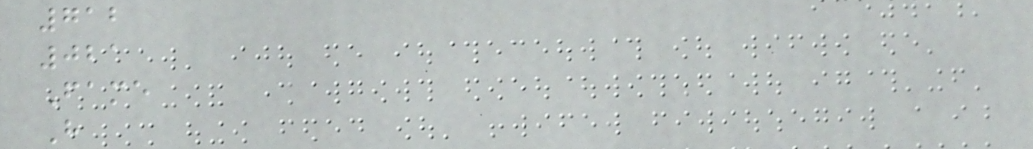712
021
Fame
H
